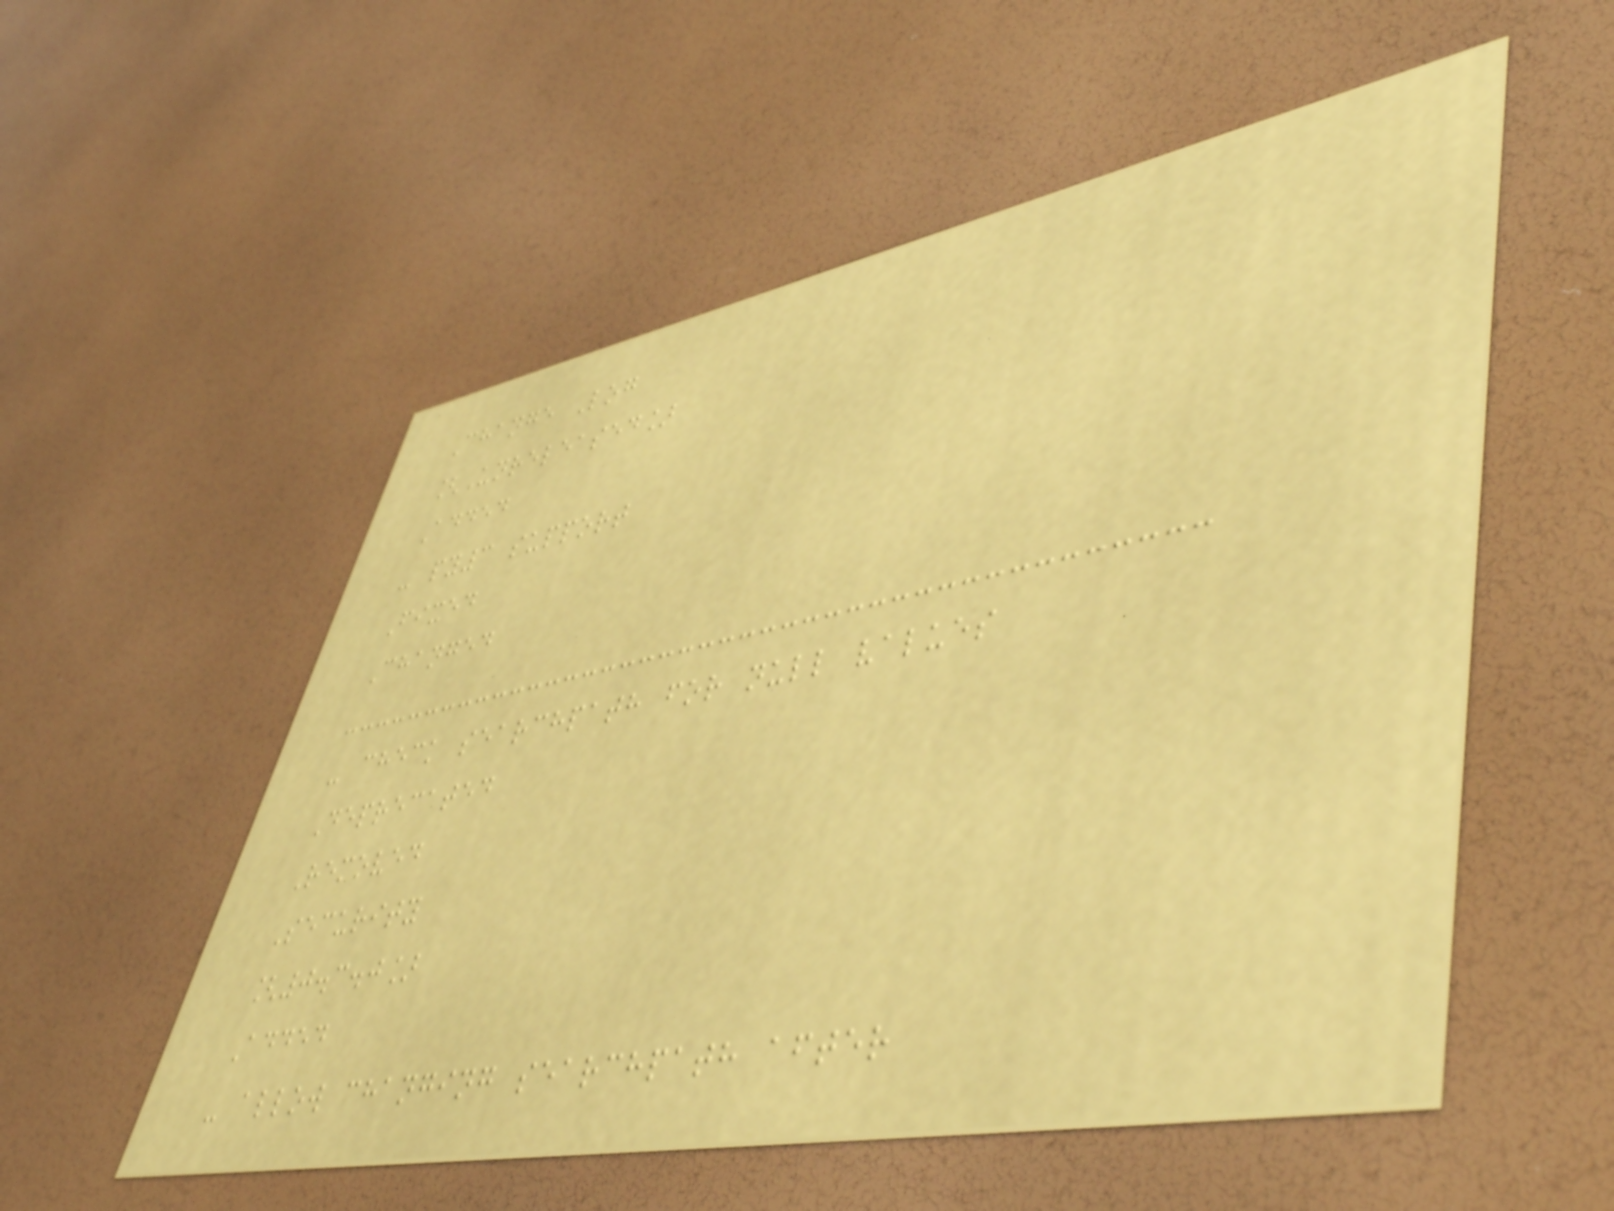Change Log
[Unreleased]
Added
- py3 support
Fixed
Changed
- check searchpath for null values
Deprecated
Removed
Security
[0.3.0]
Added
- allow changing searchpath after
